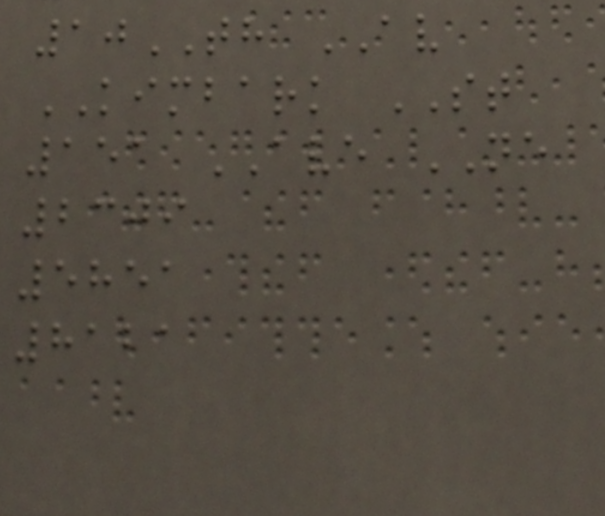10TH AV
KIMBARK ST
151 AVE NE
2309
5851
8121
